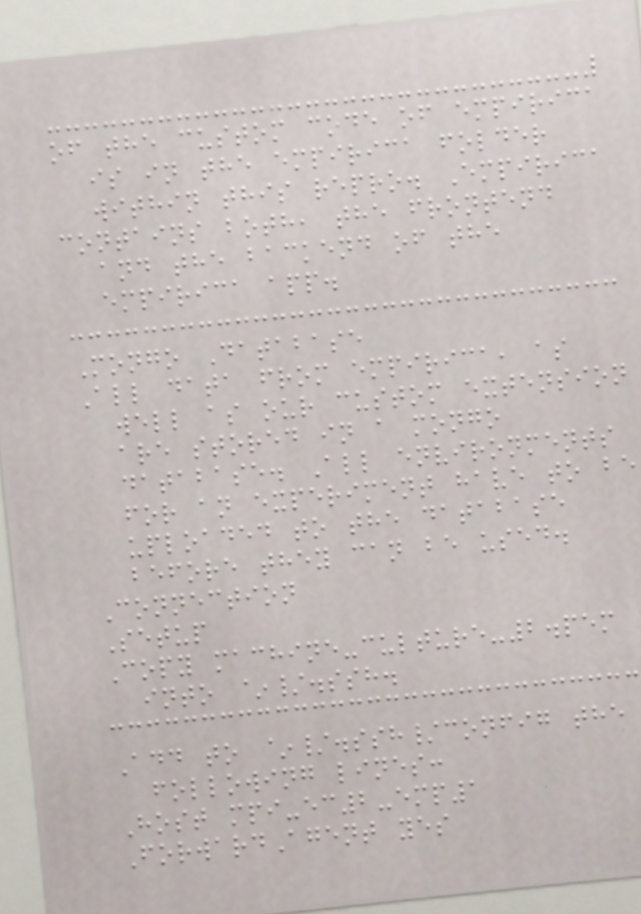of the custom code of empirica
is in the empirica folder
within this repro. Empirica
contains both, the frontend
and the backend of the
empirica app.
Mongo Database
All data from empirica, as
well as our custom extension
are stored in a mongo
database. All environments
for an experiment have to be
uploaded to the database
before they can be used.
Connection
Setup
Copy machine-culture-2.pem
into ~/.ssh.
Add to ~/.ssh/config the
following lines:
Host mpi-ec2-emp1
ForwardAgent yes
